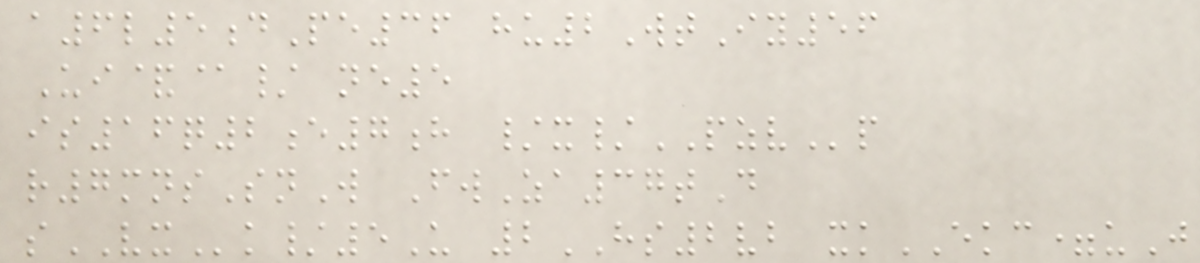a6l5dPe36 hu2WtIy56
Ui&@/ ne5
is16q2e7h /x/PZVp
r7mnsSnW FwZa37tD
sVXk/5U 2HS2vb xkEKC=uJ
